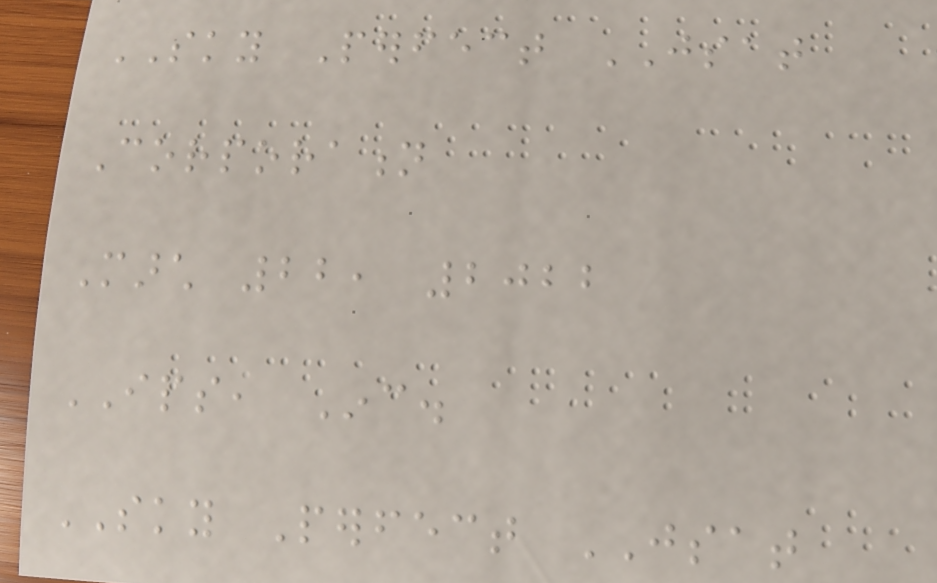SKY Perfect JSAT
Corporation
March 22, 2022
IPS, Inc.
SKY Perfect JSAT
